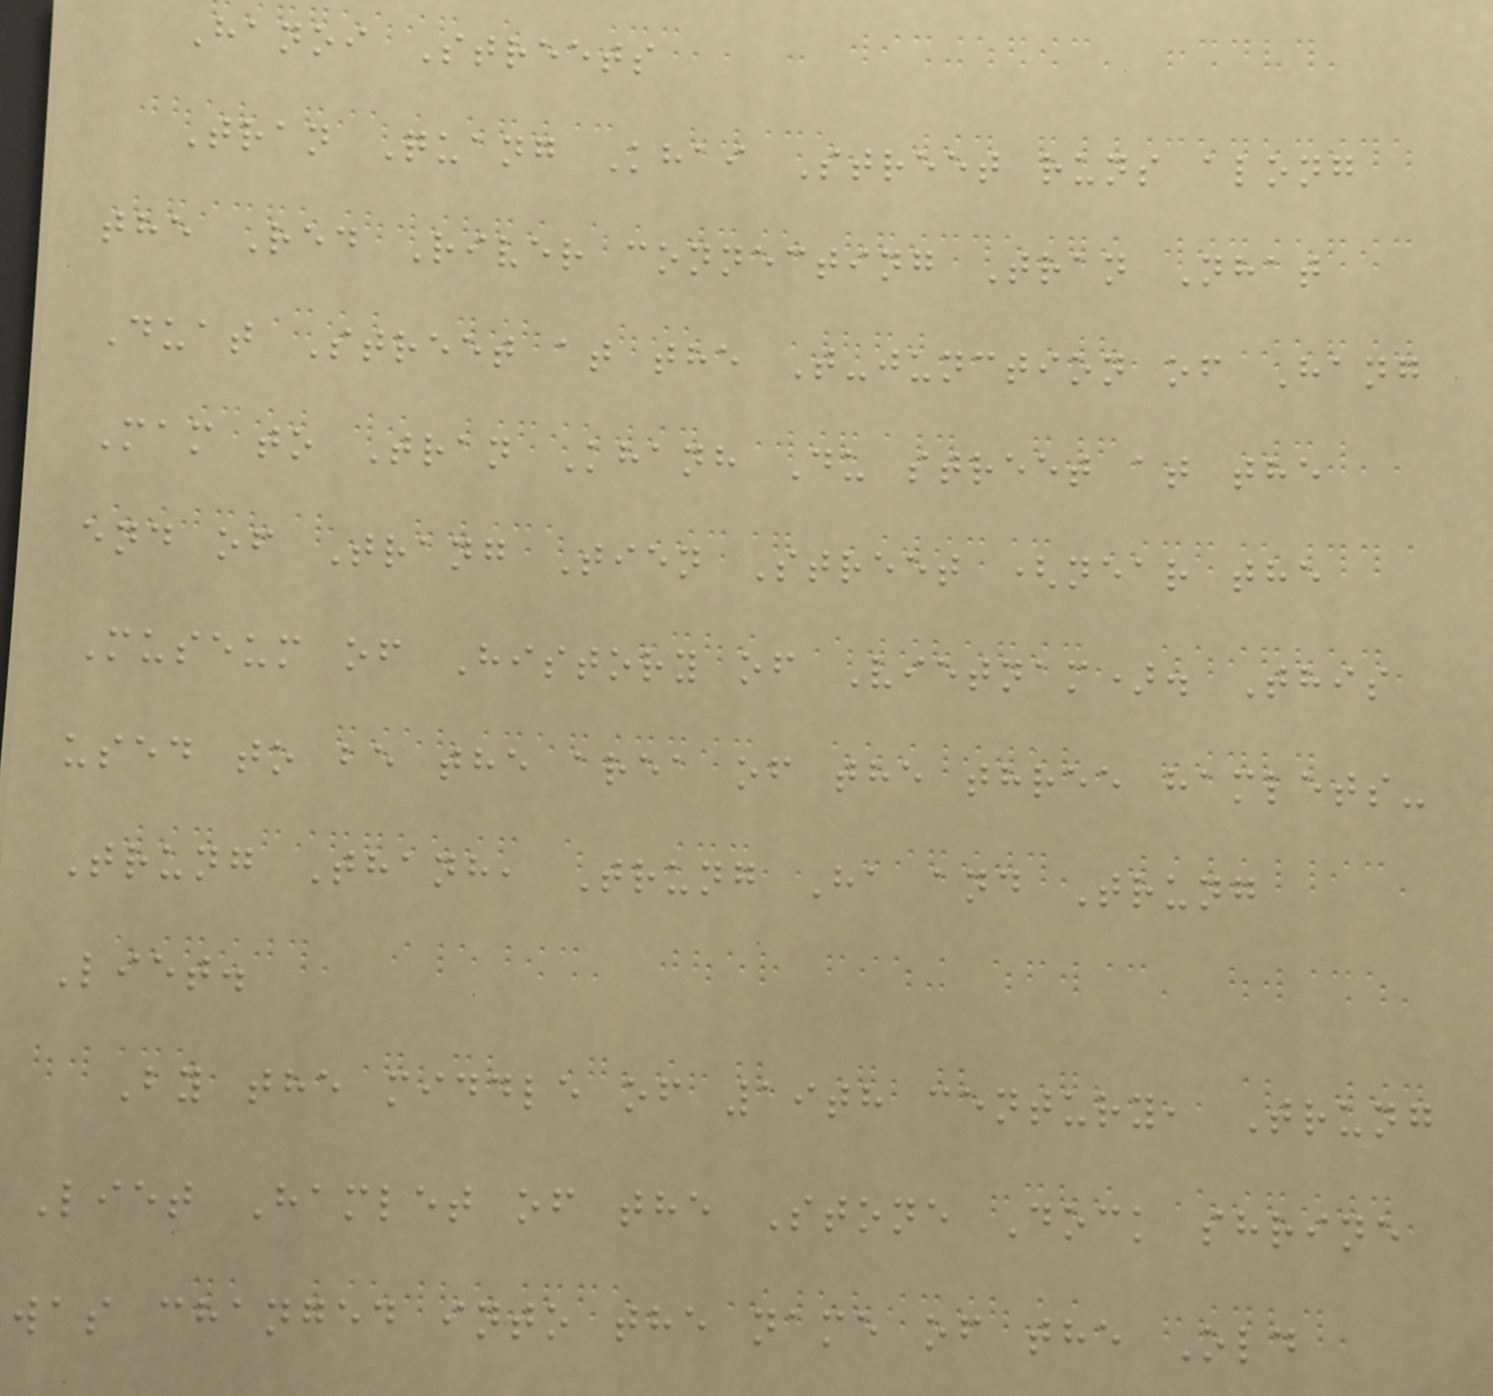Hanoi Streets
Tran Quang Khai Street runs along
the Red River connecting Tran Nhat
Duat Street at the T-junction of Hang
Mam to Tran Khanh Du street at the
end of Trang Tien Street (near the
Museum of History of Vietnam). This
used to be the area of the three hamlets-
Trung Thanh, Trung Ha and Trung
Liet.
By the middle of 19th century, Trung
Liet Hamlet of the Stone Dock shrine
was changed into the name of the Old
